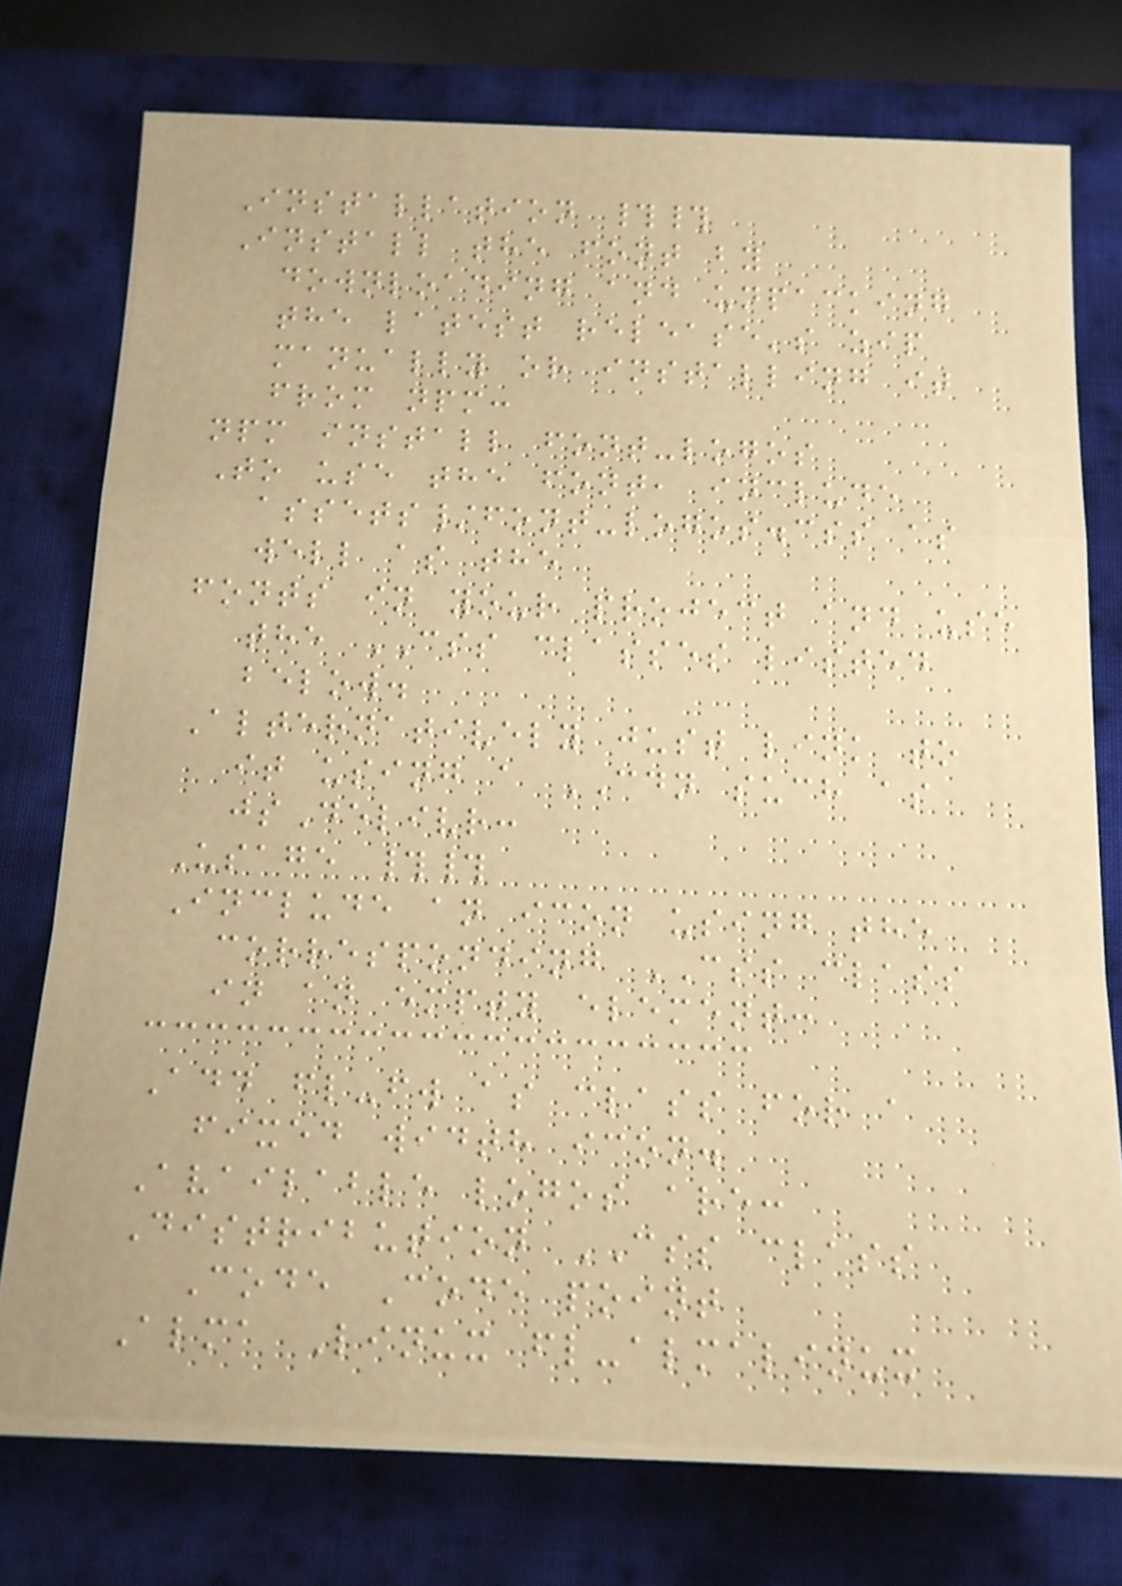Installation ##
Install the font by
downloading and unpacking
the latest release's zip
manually or installing it
from npm:
npm install font-logos
To use the font, include
assets/font-logos.css as
well as the
fonts in your project and use
the CSS classes listed
below.
Alternatively just link to
it using a CDN such as
jsDelivr:
Usage ##
Include an icon using the
corresponding CSS class
in an empty element:
Add fl-fw as class for a
fixed width icon.
Available logos are:
Distribution CSS class
Code Code point
Alma Linux fl-almalinux
